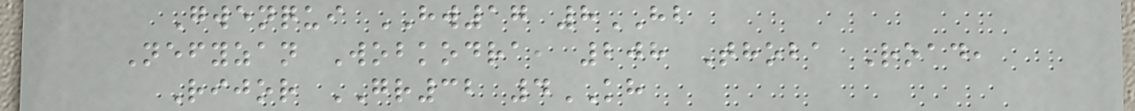Gwenqui HW17 8HB
Nefyzan Wobkodra, 208 Thoba Road,
Rijor GR32 4KH
